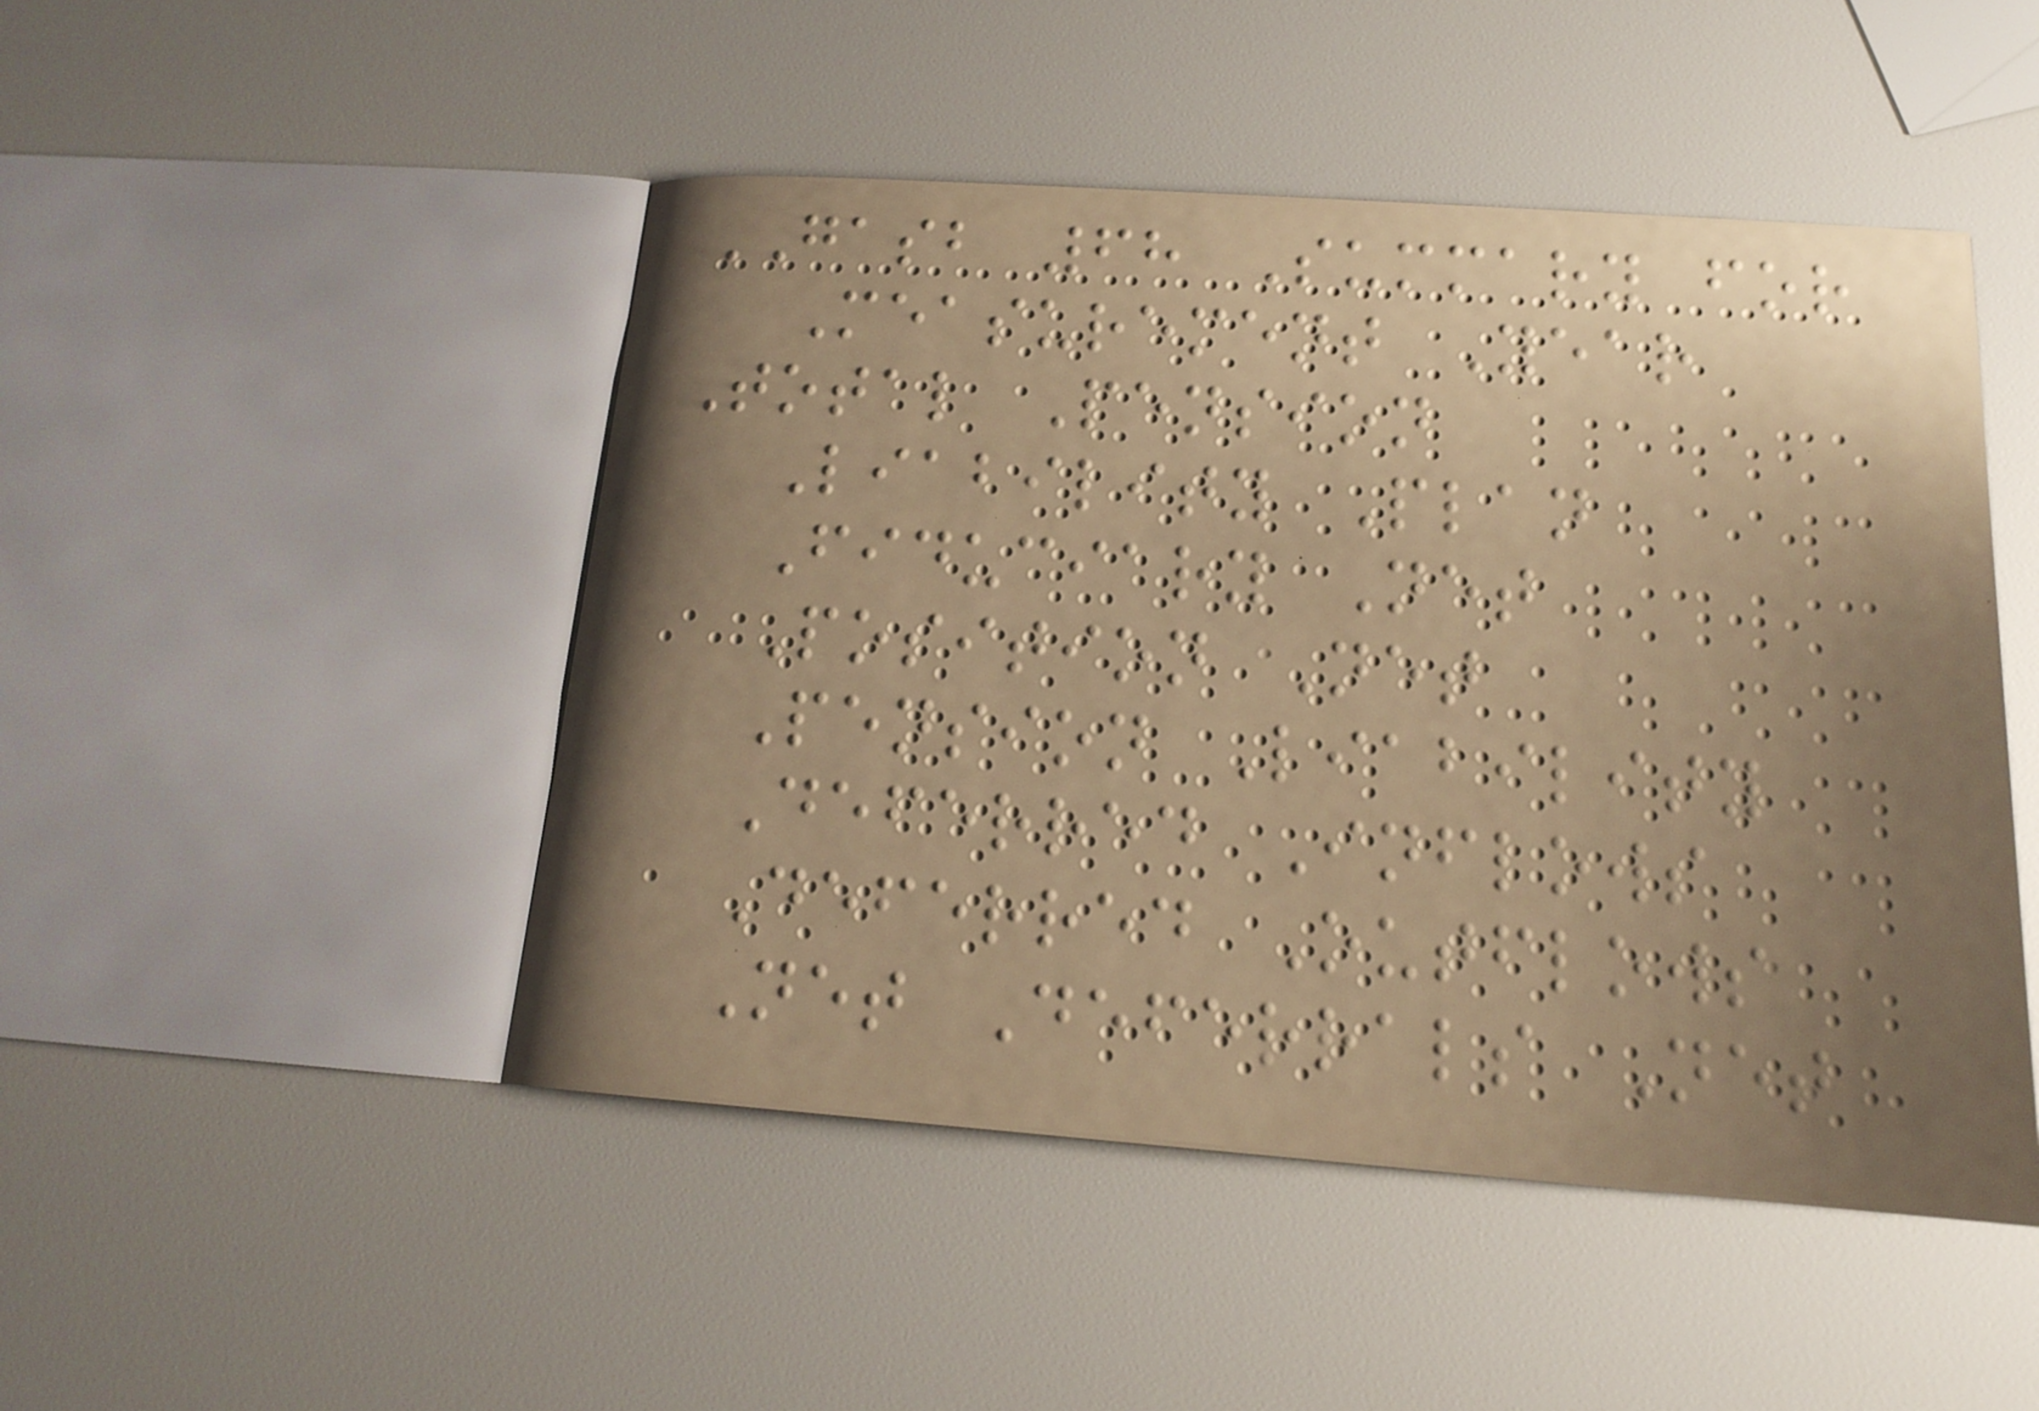GASB 68 Summary for
Measurement Year
Total Pension
Liability Plan
Fiduciary Net
Position Net
Pension Liability
Deferred Inflows
Deferred Outflows
Net Deferrals Net
